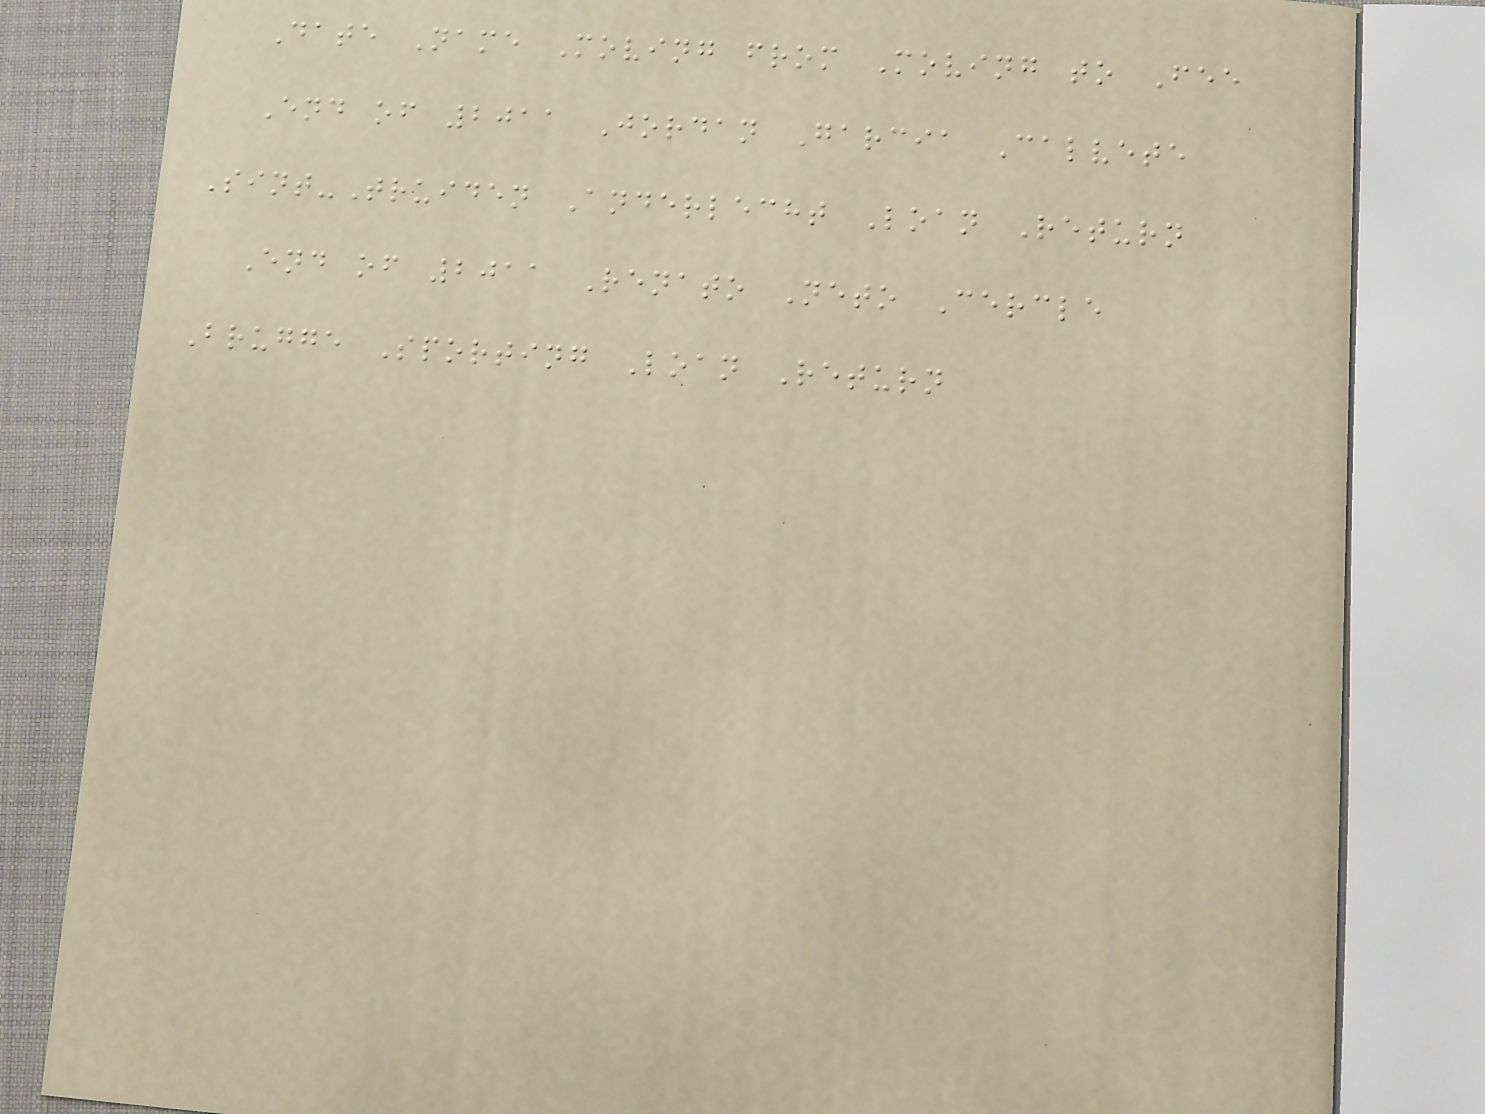Date Name Moving from Moving to Fee
End of 2011 Jordan Garcia Calvete
Sint-Truiden Anderlecht Loan Return
End of 2011 Renato Neto Cercle
Brugge Sporting Loan Return
